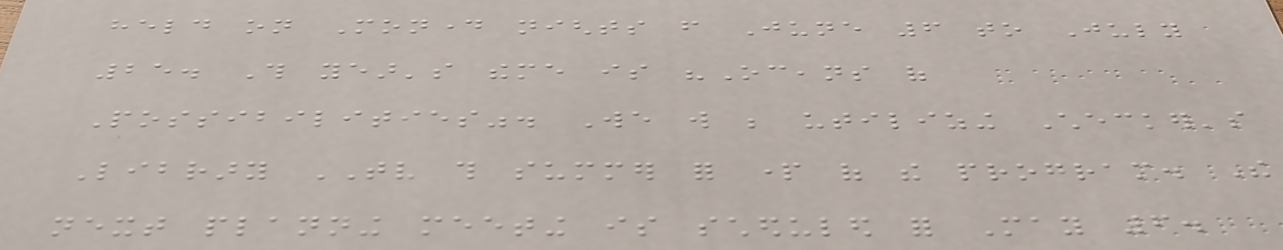held on Monday nights from June 6 to July
25. This year's theme is "Oceans of
Possibilities". We will be utilizing Checker's
Library TV this summer for part of the program. The
next planning meeting is scheduled for May 6.
